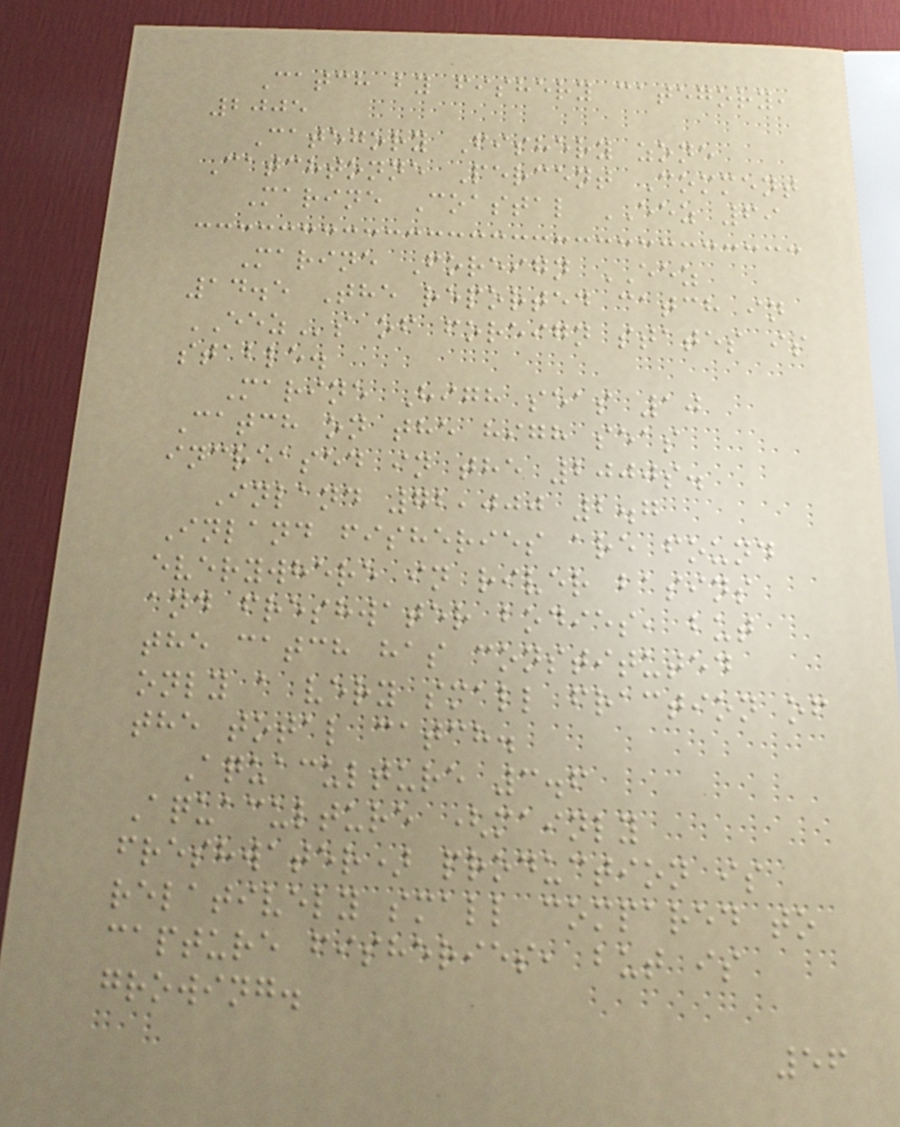Catch by fishery category,
2005
Category Fishery zone
Catchtonne Percent Comment
Marine Coastal EEZ 69
Marine Foreign EEZ
14.5 The reported catch in
EEZs of foreign states is
stable.
Marine High seas 10
Catch on the high seas
increased in the 2000s.
Inland 72,000 2.7
Inland fisheries are found
everywhere in river basins
and freshwater bodies, but
the catch has constituted
only a very small fraction of
the total catch.
Aquaculture 3.6
Aquaculture (mainly
freshwater) production is
relatively small compared to
capture fisheries, but is
growing.
56
